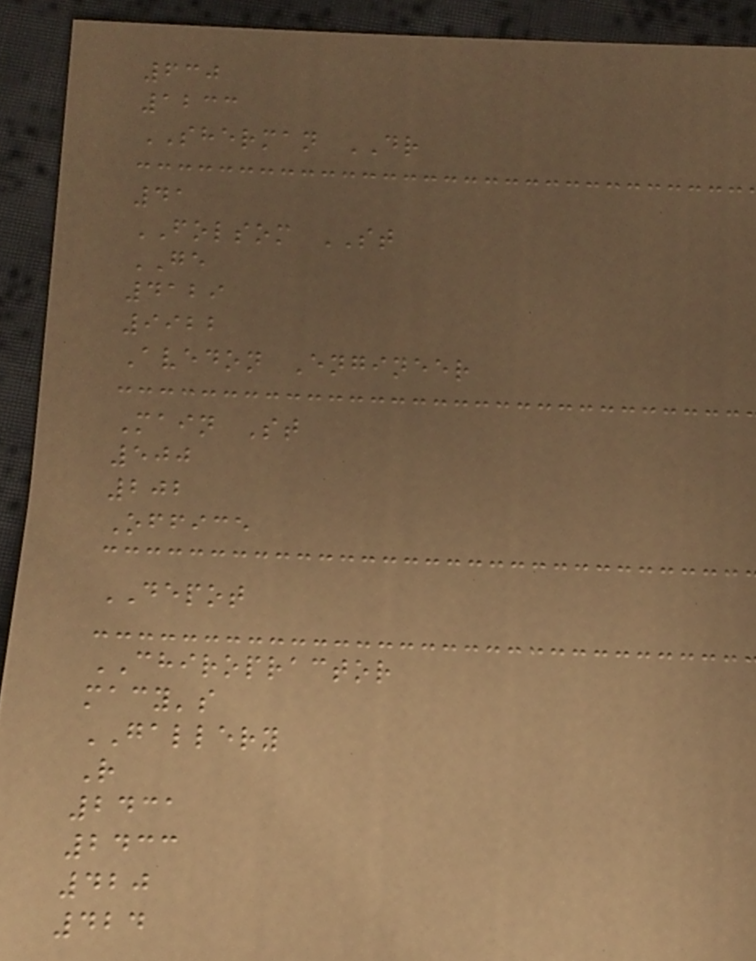630
1233
SHERMAN DR
41
FOLSOM ST
GE
4129
9922
Avedon Engineer
Main St
500
202
Office
DEPOT
CHIROPRACTOR
macy's
GALLERY
R
2431
2433
420
424
